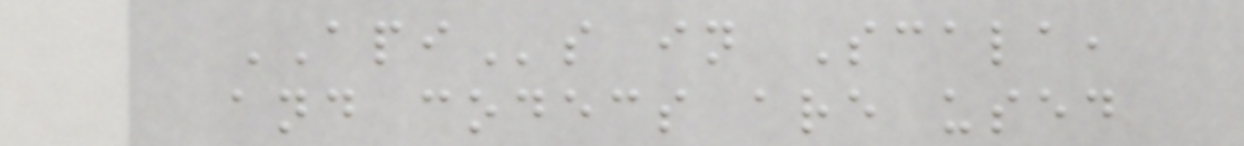APIs in Scala,
and codecs are used
